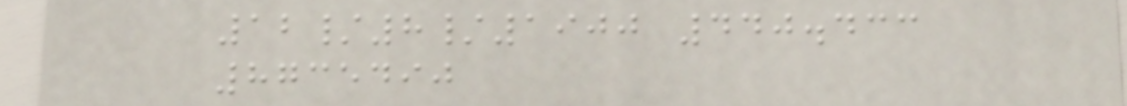12/8/1900 440.433
8735490
